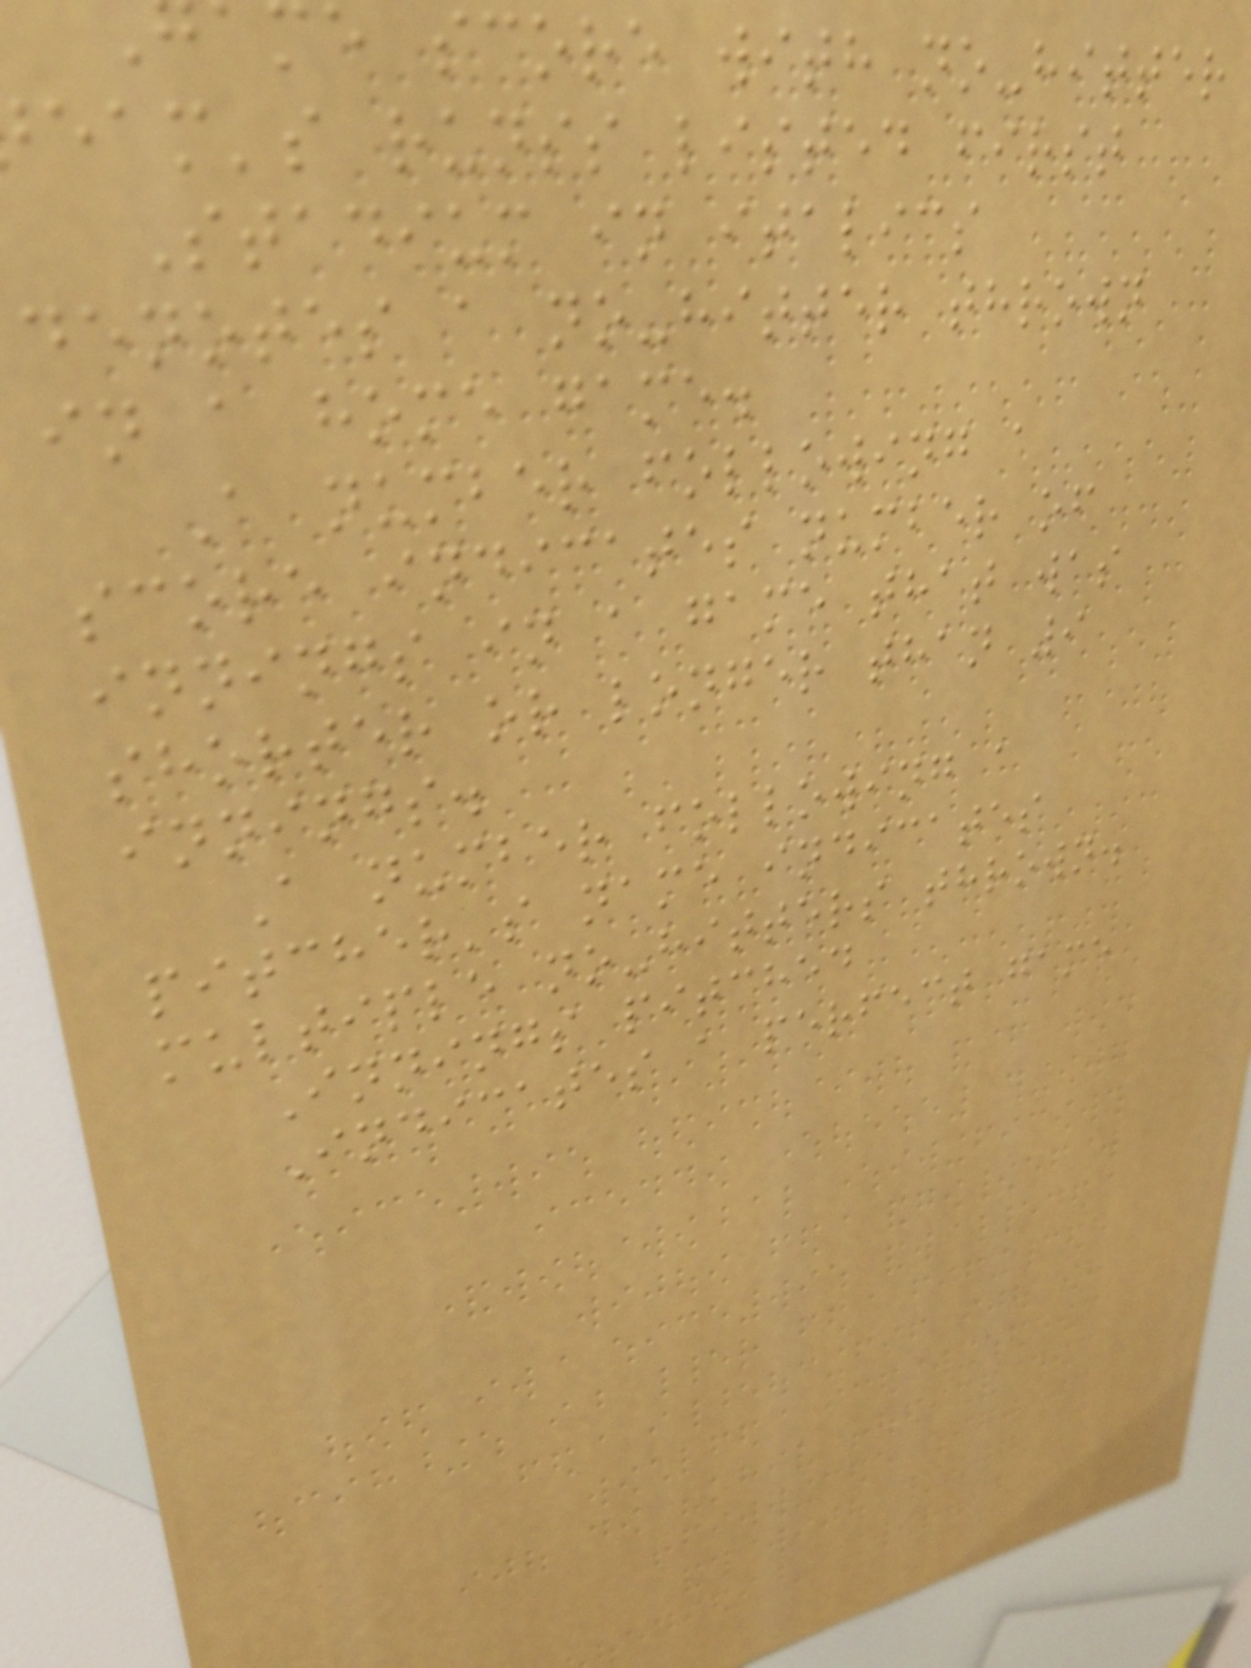e score with no-hitter
eam's runss listed first
Stadium in italics
denotes a no-hitter thrown
in a home game.
A number following a
score indicates number of
innings in a game that was
shorter or longer than 9
innings.
A number following a
pitcher's name indicates
multiple no-hitters thrown.
Innings pitched
Indicates a perfect game
